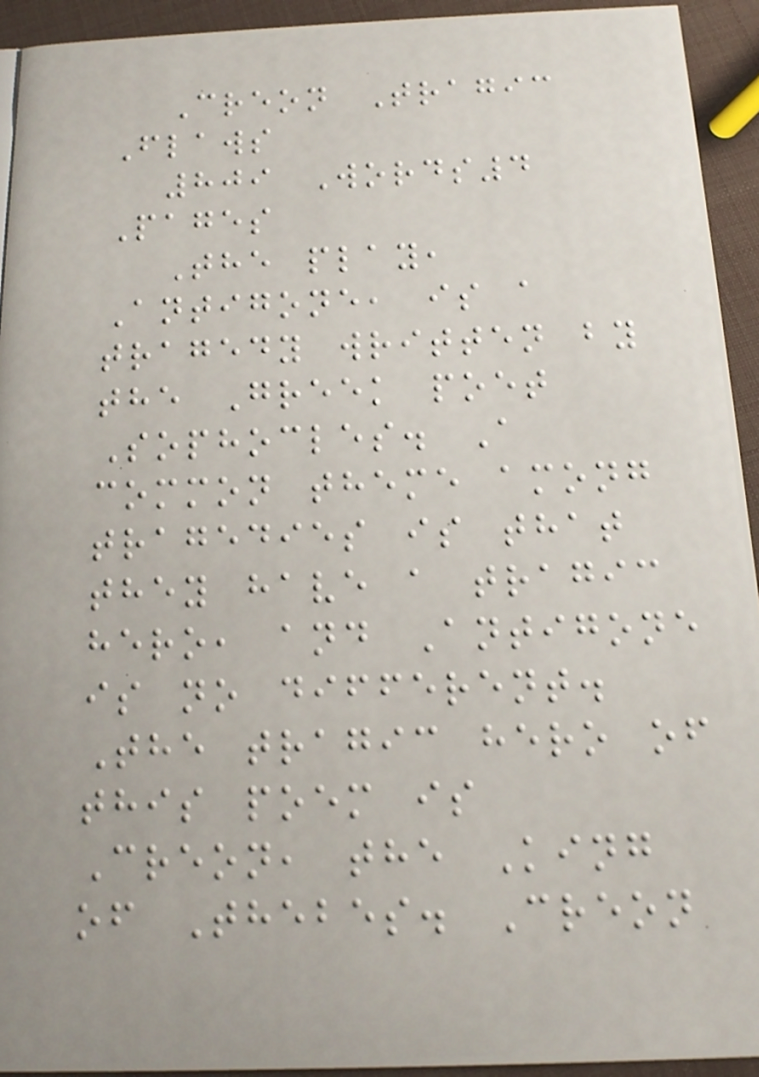Creon Tragic
Flaws
809 Words4
Pages
The play,
Antigone, is a
tragedy written by
the Greek poet
Sophocles. A
common theme among
tragedies is that
they have a tragic
hero, and Antigone
is no different.
The tragic hero of
this poem is
Creon, the King
of Thebes. Creon
